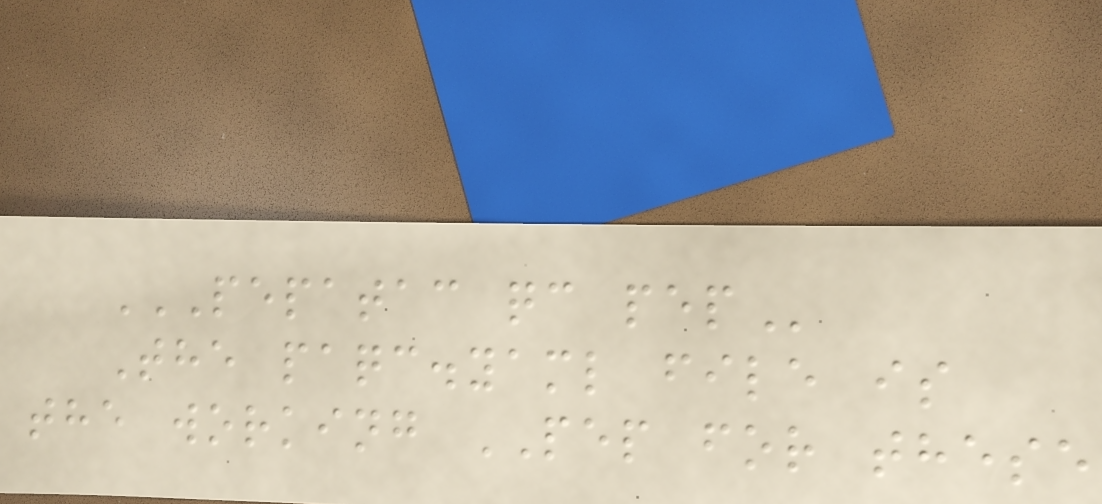PEPATAC QC PEP
The paqc.yaml file is
the working PEP for these
